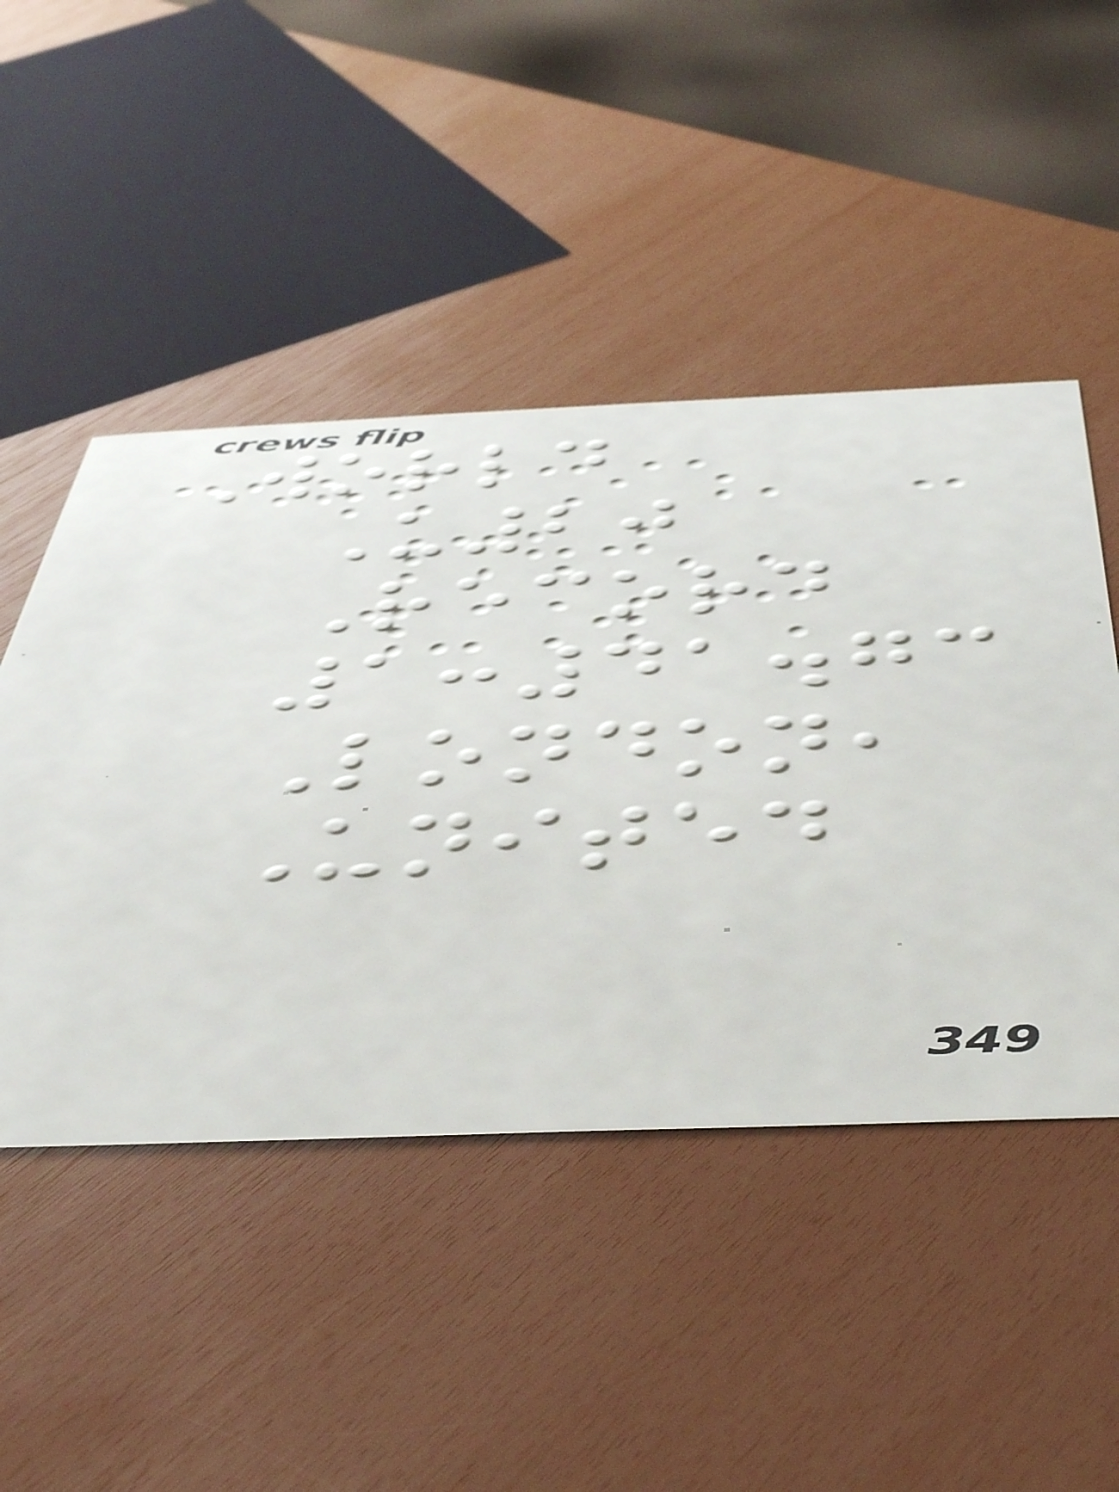World
U20
Record
1:41.73
London,
United
